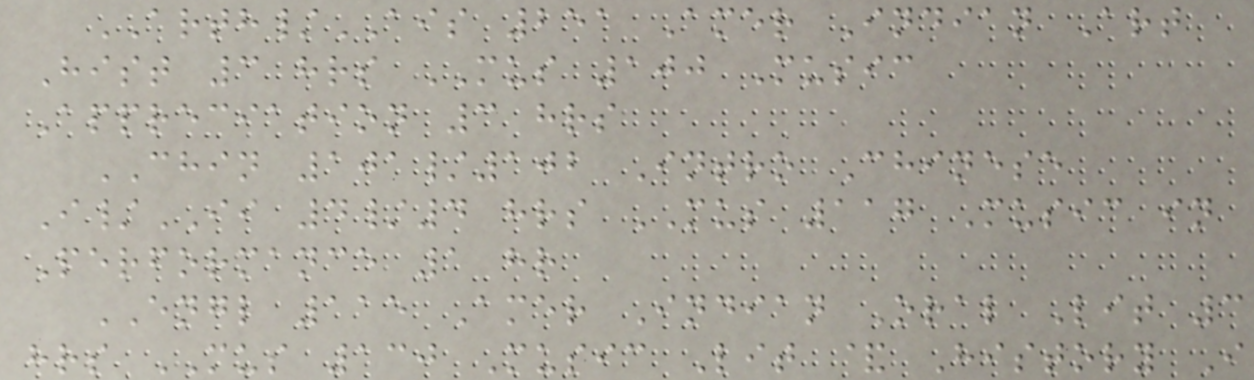ARTH/AIS 251 Amer Indian Art
Hist 3 hrs MUS 100 Music
Appreciation 3 hrs
CHIN 101/102 Intro Chinese
I/II 4/4 hrs MUS 117 Music in
Performance 1 hr
ENGL 115 Amer Indian Oral Lit 3
hrs MUS 130 Music Lit & History I
